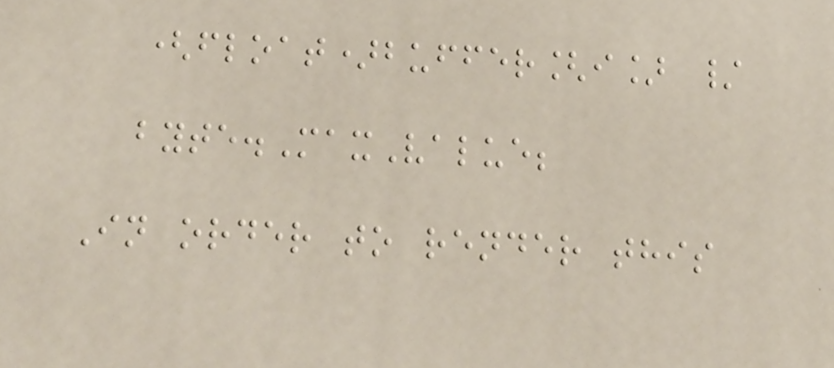(float)buffer[i] /
byte.MaxValue;
In order to render this
